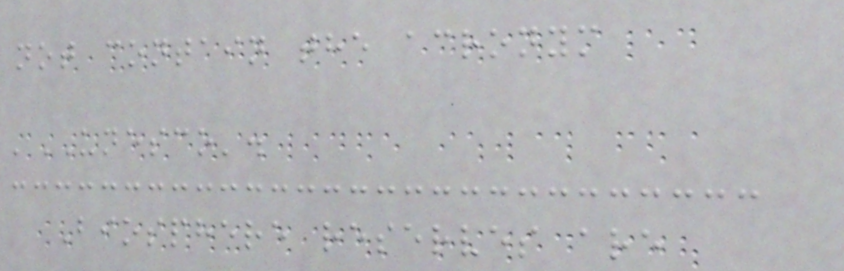not contain the acronym
'UNESCO'.
Biosphere reserves are
